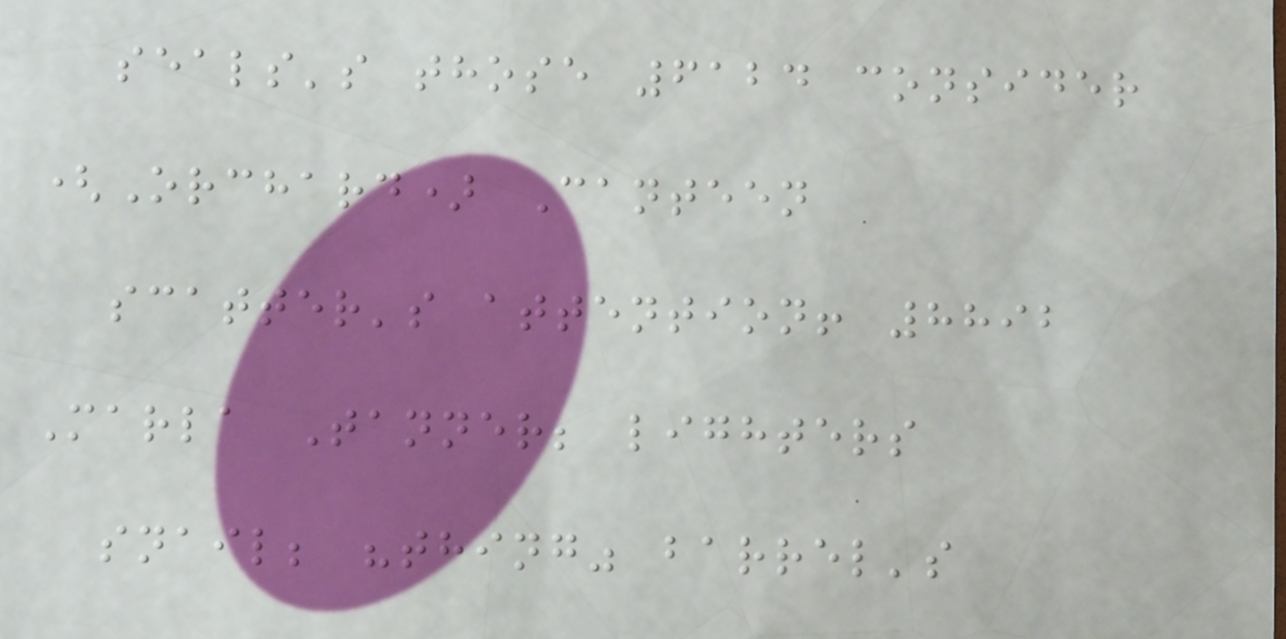seals's those 6124 consider
(Orchard) Canteen
scatter's attention! 8892
Marla Tanner; lighters
snail; "thing" barrel's
